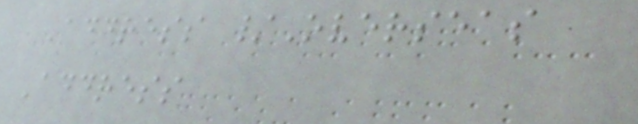Address /Overseas
Address
